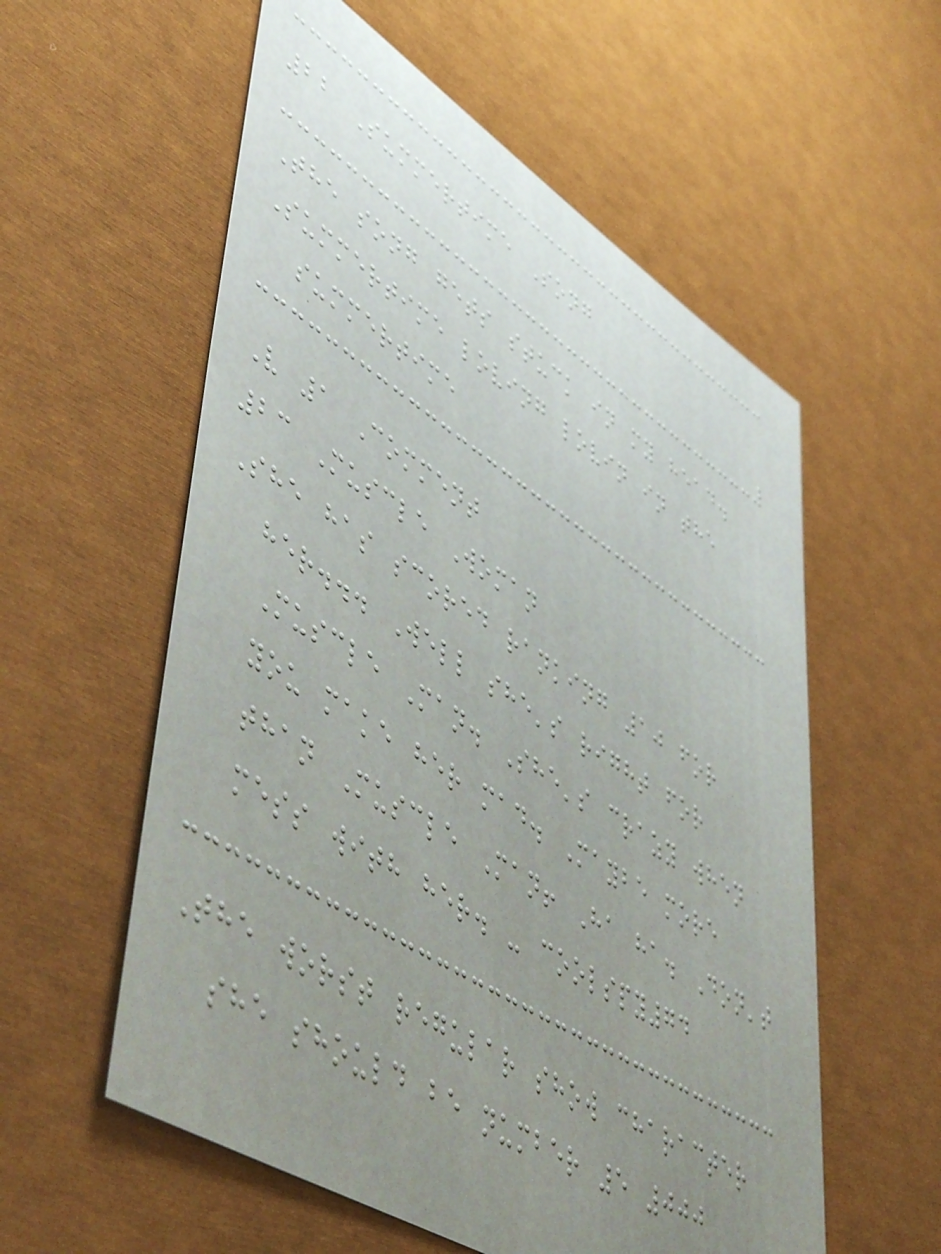22 Summertime Song
The song gets stuck in my head.
Summertime loving lovin in the
summertime
V 1 Comment
23 Muscle Woman
She has scored ranking 10 for
her... Well she's right for
Muscle Man. She's crazy when
you make her mad. Maybe more
than Muscle Man! Ha ha. Don't
mess with her. - coolspy74
The worst regular show character
she should be number 5 000
